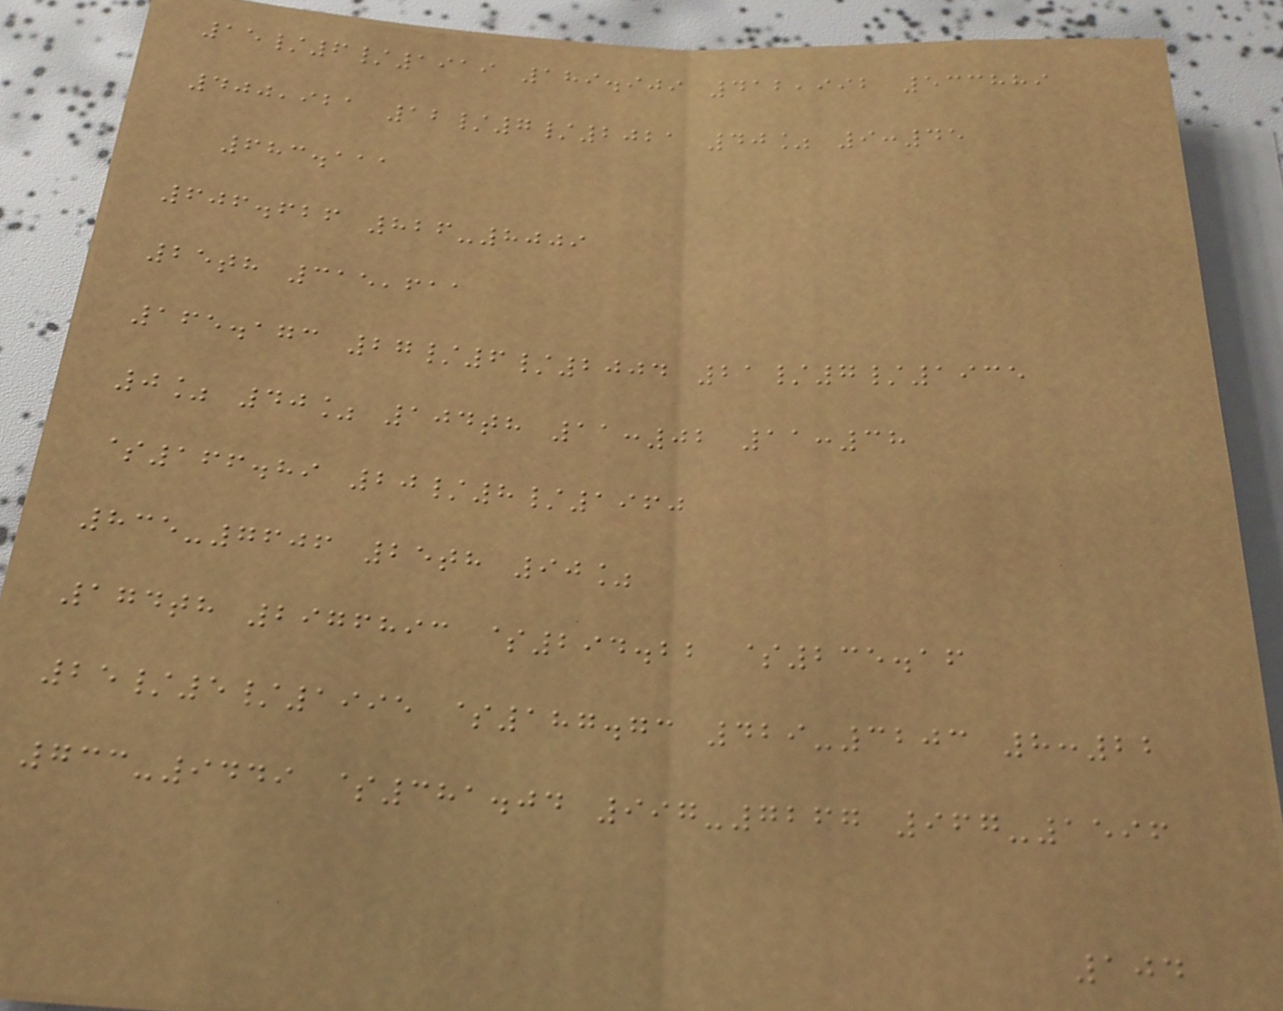15/6/1919 189.909 412,992 533889
400,921 12/7/2021 40% 9:45
683.111
606.626 826-8009
25th 315,611
165.173 27/6/2004 21/7/1935
0% 40% 104th 11:02 11:38
$166.89 20/8/1960
835-7606 25th 90%
174th 2976893 $294.22 $235.16
25/5/1995 $187.73 429-3203 8:22
733-9449 $381.04 997-7267 967-1596
104
